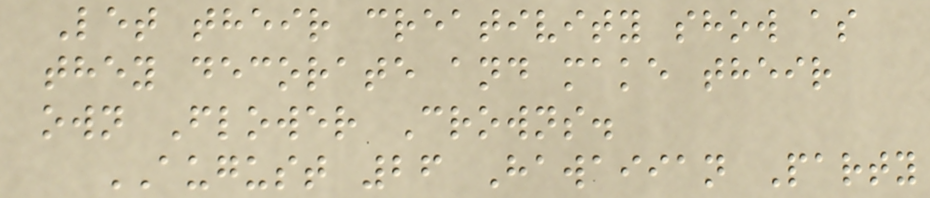Let their creativity show as
they decorate and make their
own Flower Crowns.
AUGUST 26 Hawaiian Party
